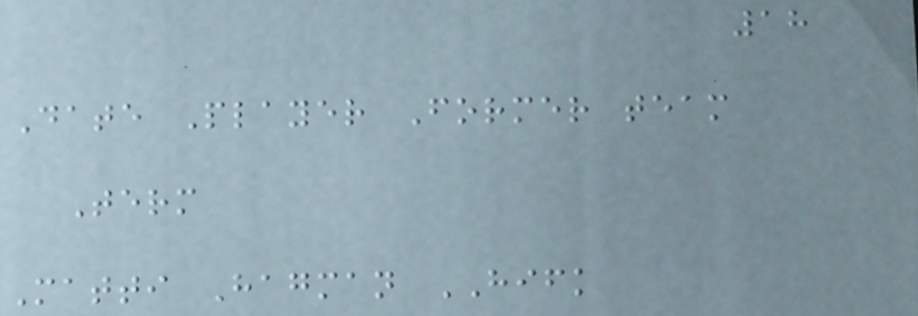18
Date Player Former team
Term
Matti Hagman HIFK
